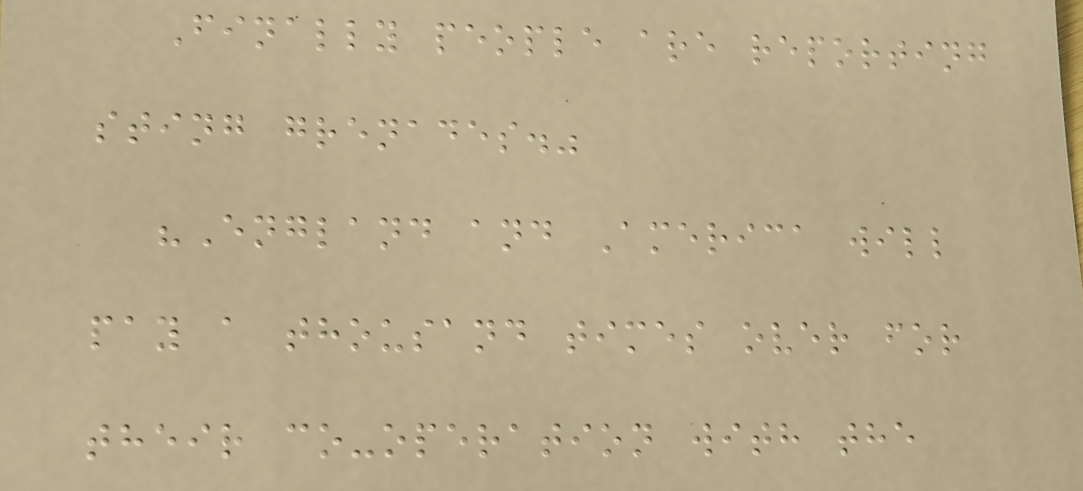Finally people are reporting
sting grenades."
"England and America will
pay a thousand times over for
their co-operation with the
